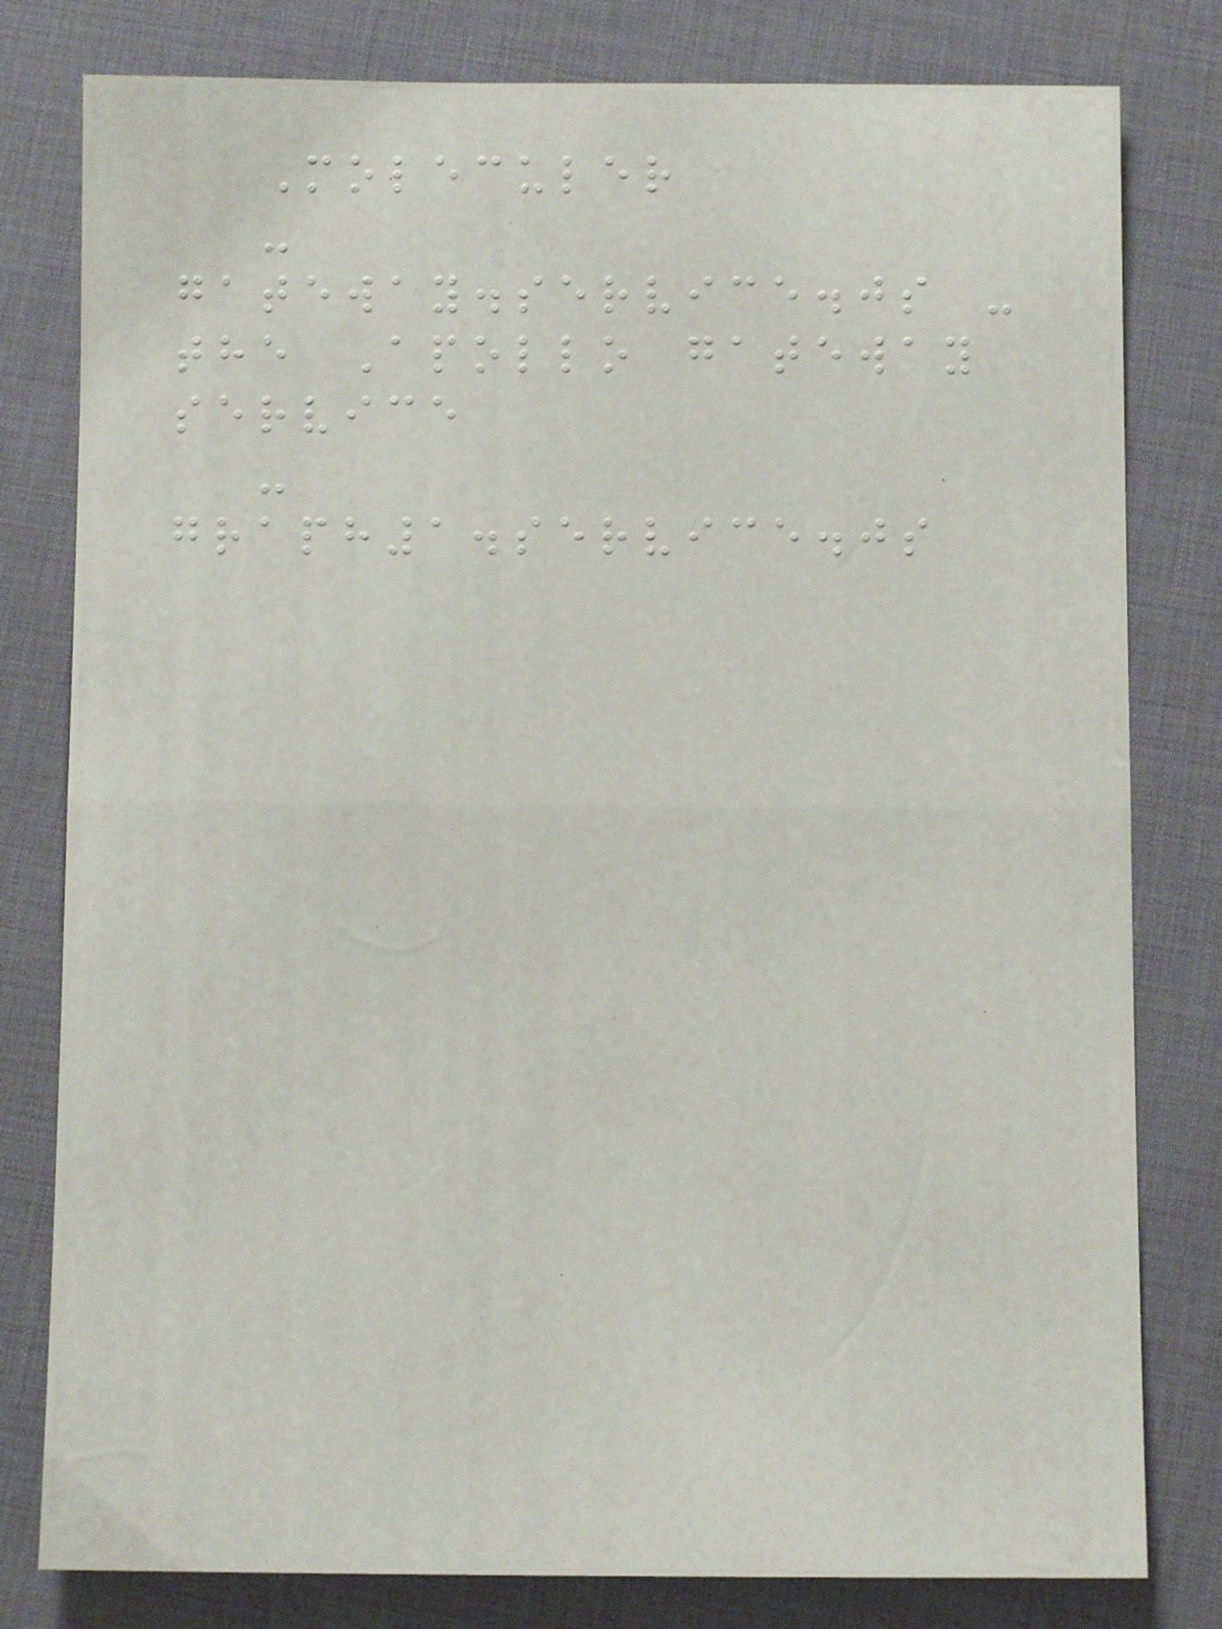Moleculer
-
gateway.service.js -
the Apollo gateway
service
-
graph1.service.js
